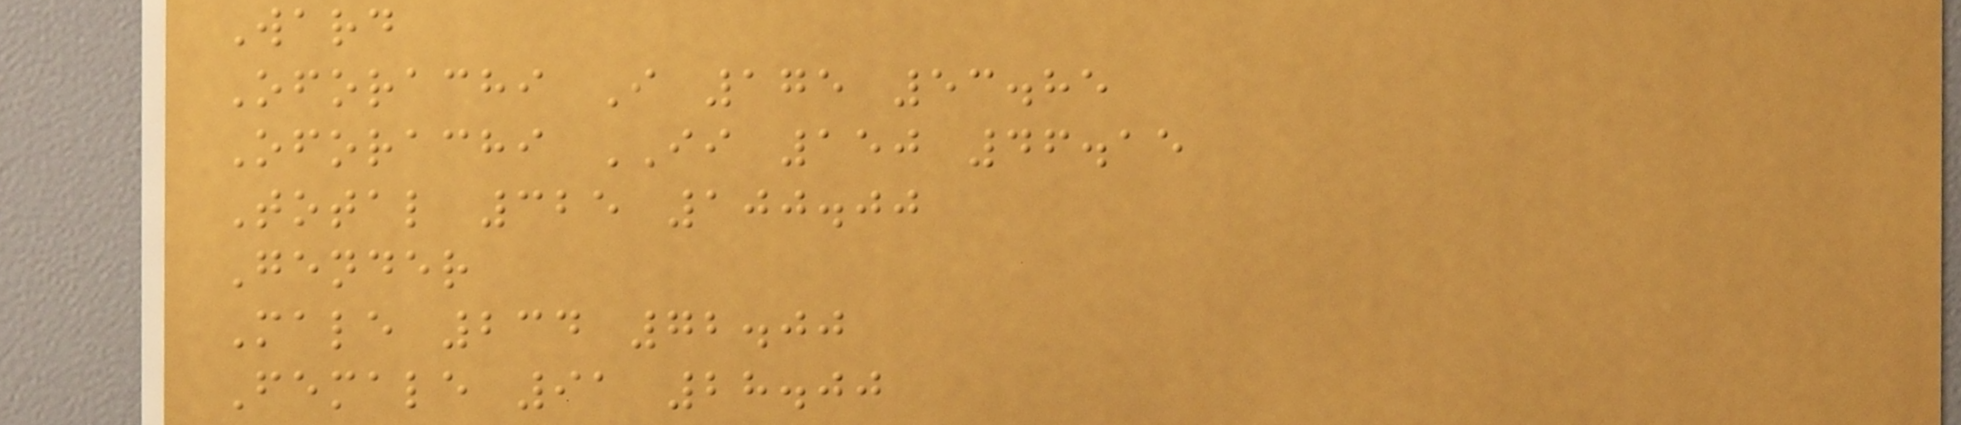Ward
Oforachi I 175 53.85
Oforachi II 150 46.15
Total 325 100.00
Gender
Male 234 72.00
Female 91 28.00
